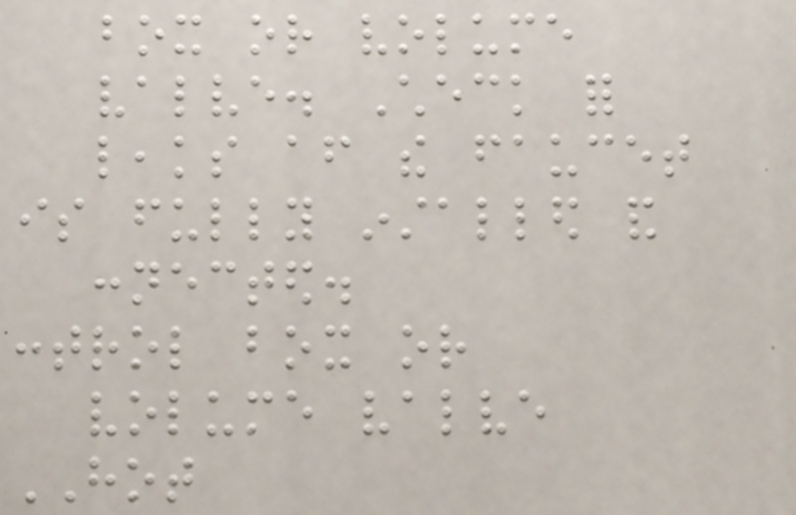box or volume
valve. Check for
leaks after the faucet
is fully installed and
connected.
control box or
volume valve
HOT
